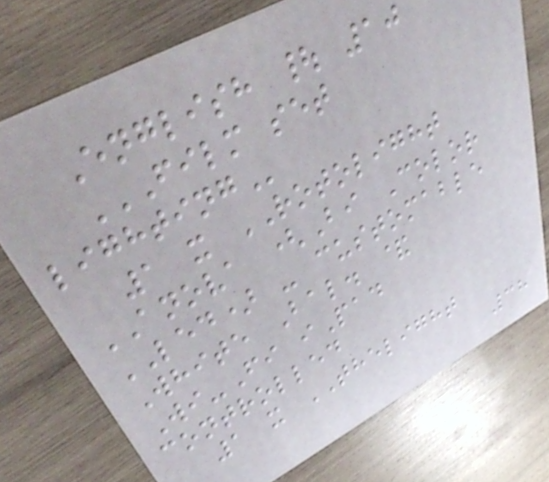English | 10
FILM SET
LIGHTING
1 x ROTOLIGHT
ANOVA (Bi Color
LED) - customable
White Bal. &
Wi-Fi iPad
controlled
1 x THELIGHT
38
